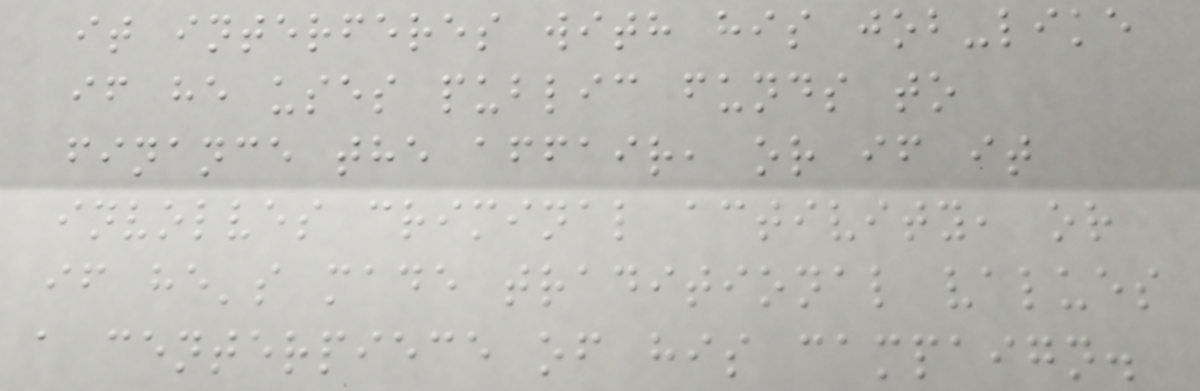it interferes with his job-like
if he uses public funds to
finance the affair, or if it
involves criminal activity, or
if he's made traditional values
a centerpiece of his campaign.
